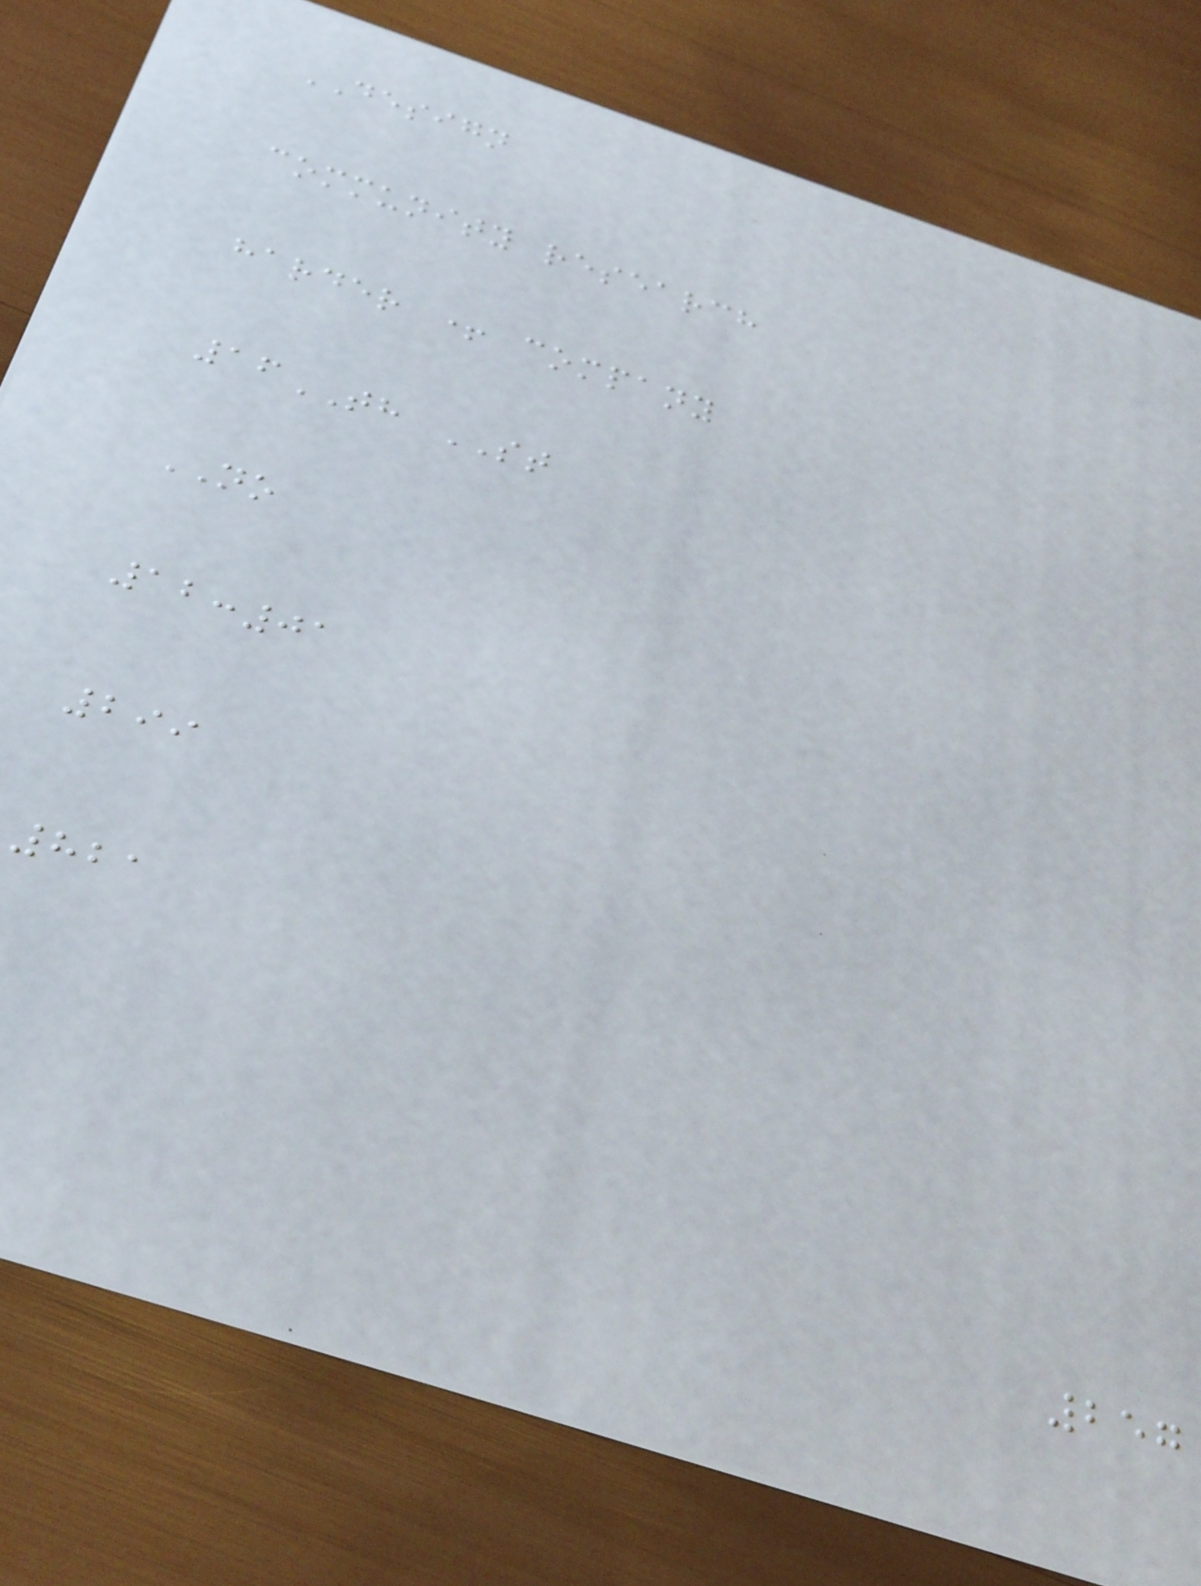DESIGN
community research
harder + company
16TH ST
NO
12:01
299
821
257
